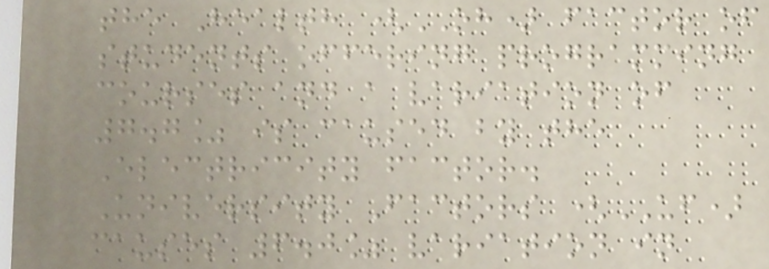the Health (OH) factor of
students offering programming
courses and a variation of
7.7% is caused by the
Electricity factor.
University Factors (UF)
causes 6.0% variation in
